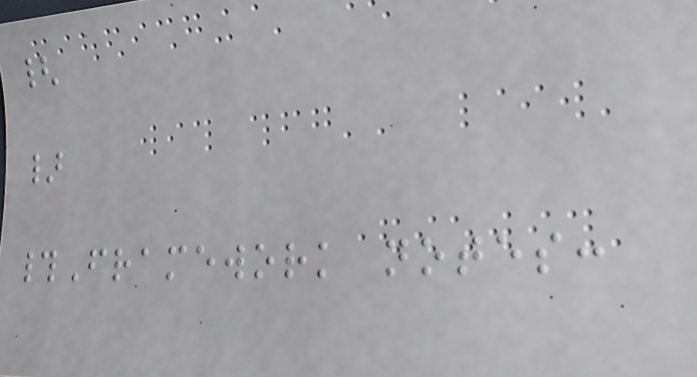{
}
#Framework notes:
